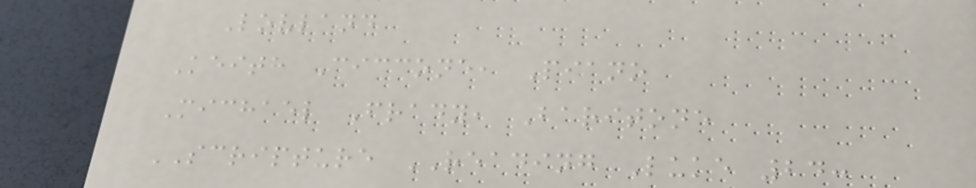Lovland
Keith Ciccone, Piano
Michael Frady, Baritone
SCRIPTURE READING Luke 24:
